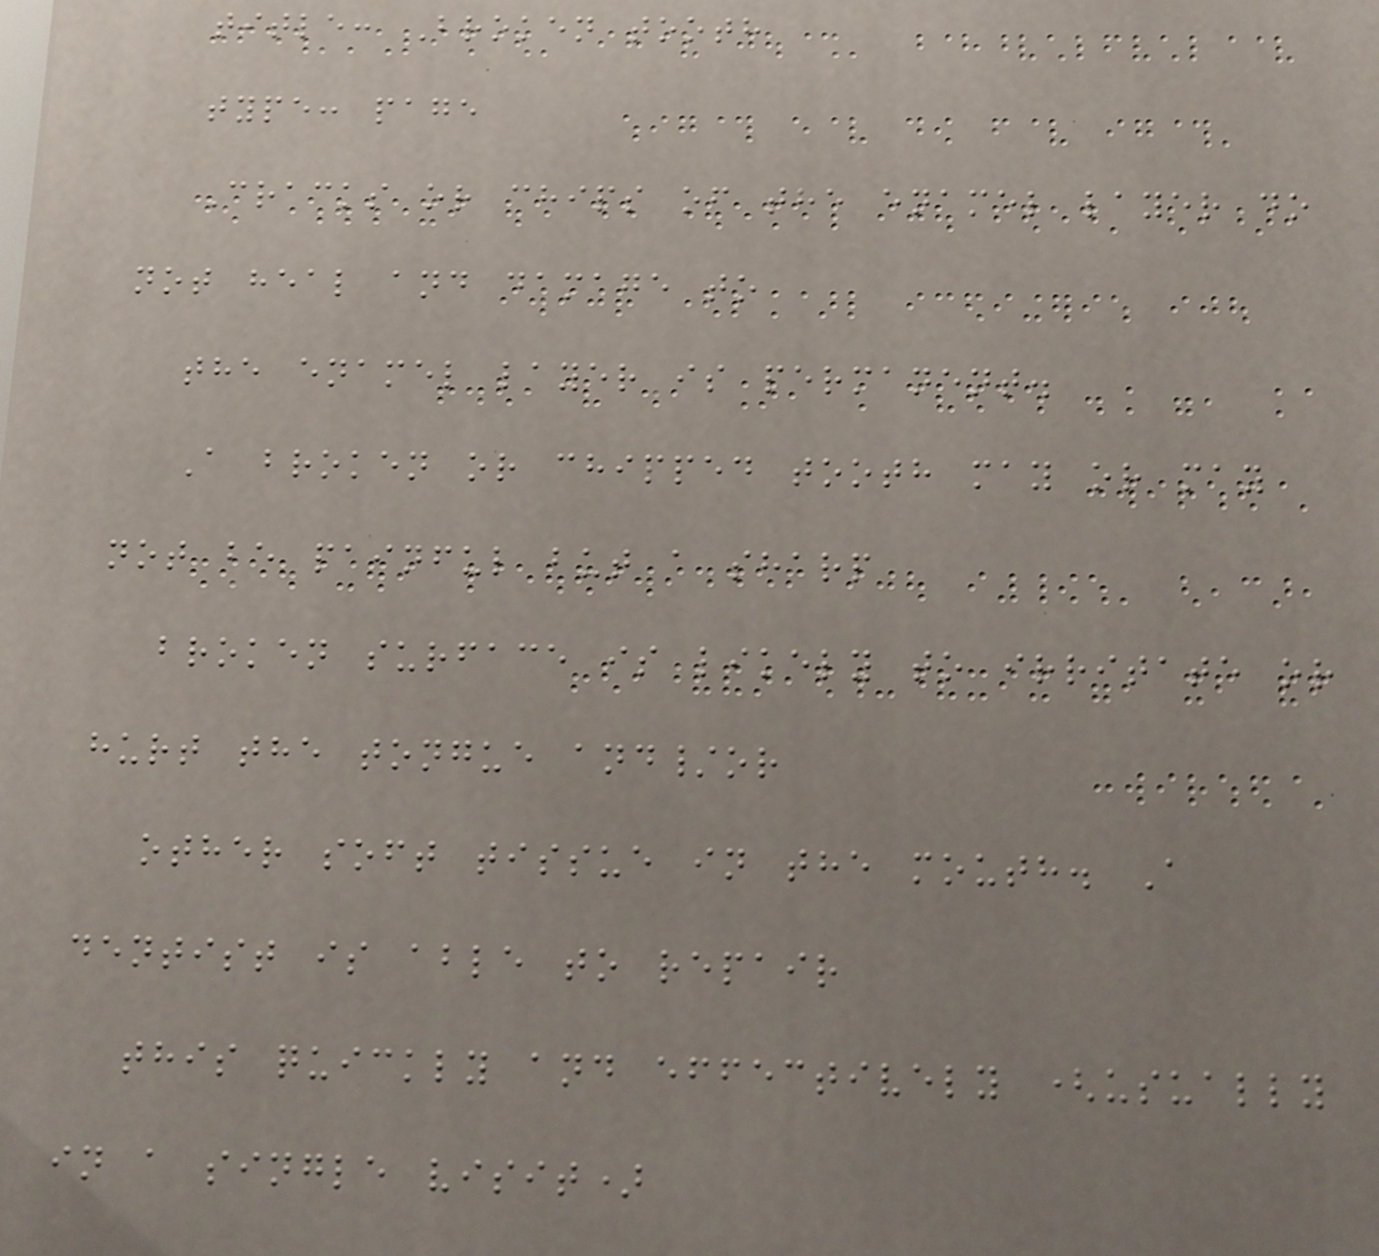title: Broken tooth
type: page
Cracks or chips of the enamel layer do
not heal and damage to
the enamel layer is permanent.
A broken or chipped tooth may or may
not be painful but a sharp
broken surface is likely to irritate or
hurt the tongue and/or
other soft tissue in the mouth. A
dentist is able to repair
this quickly and effectively (usually
in a single visit)
